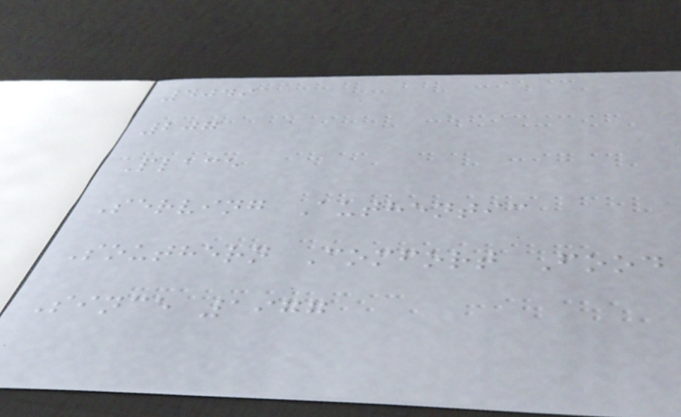4049
207
Place
Serving Authentic
Southern Comfort Food
Since 1977
